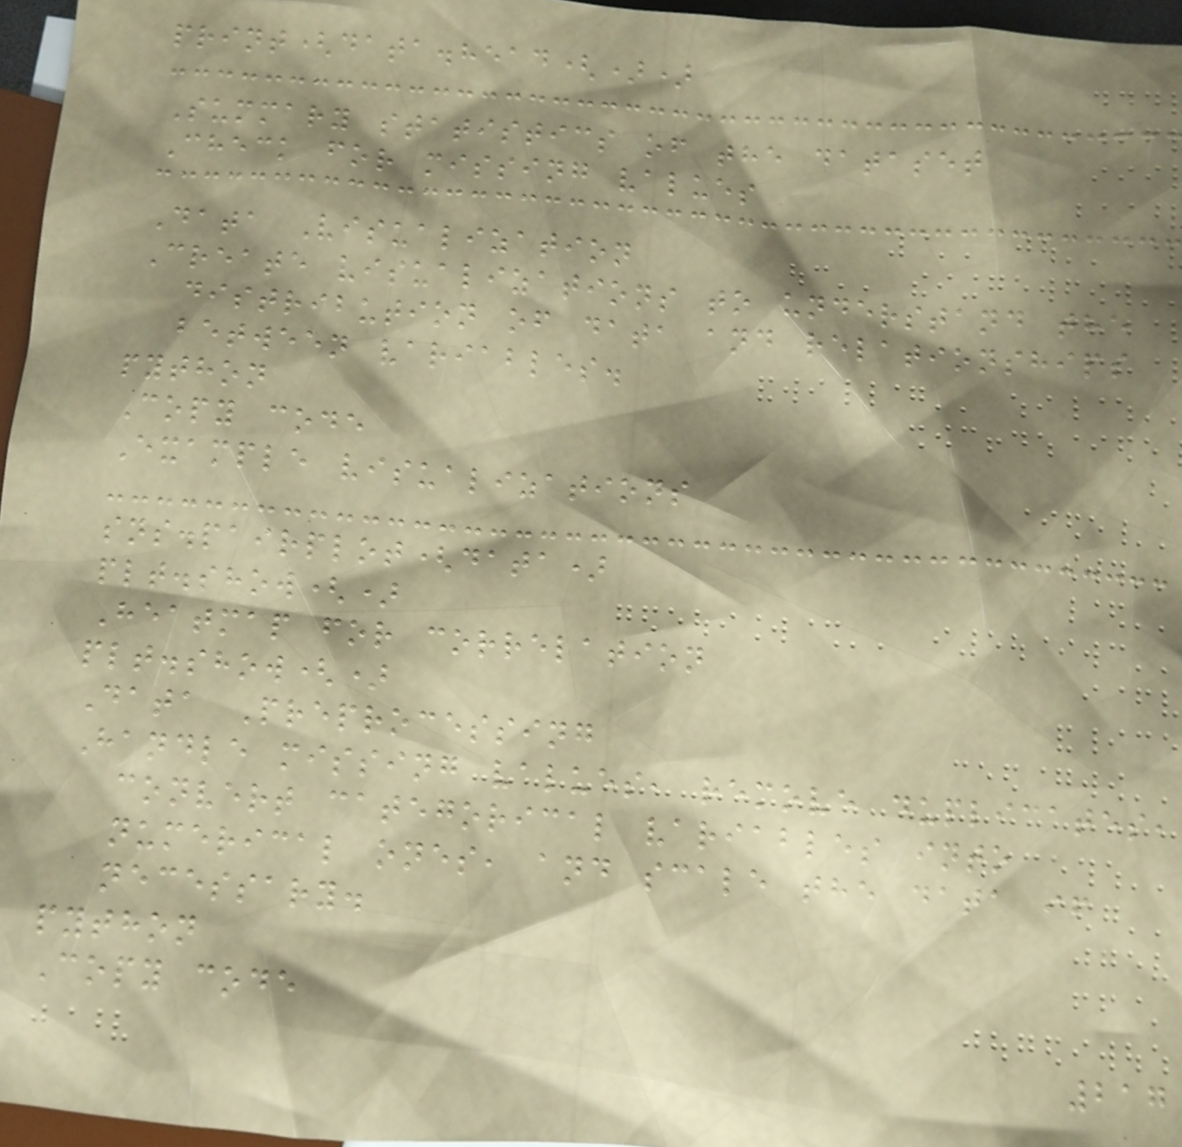print(data.head())
Summary statistics of the dataset
Check for missing values
Data Visualization
Create visualizations to understand the
distribution of data and relationships
between variables.
python
Copy code
Example visualizations
sns.pairplot(data)
plt.show()
Heatmap for correlation
plt.show()
Data Preprocessing
Handle missing values, remove duplicates,
convert categorical variables into
numerical ones, and scale the data if
necessary.
python
Copy code
217
